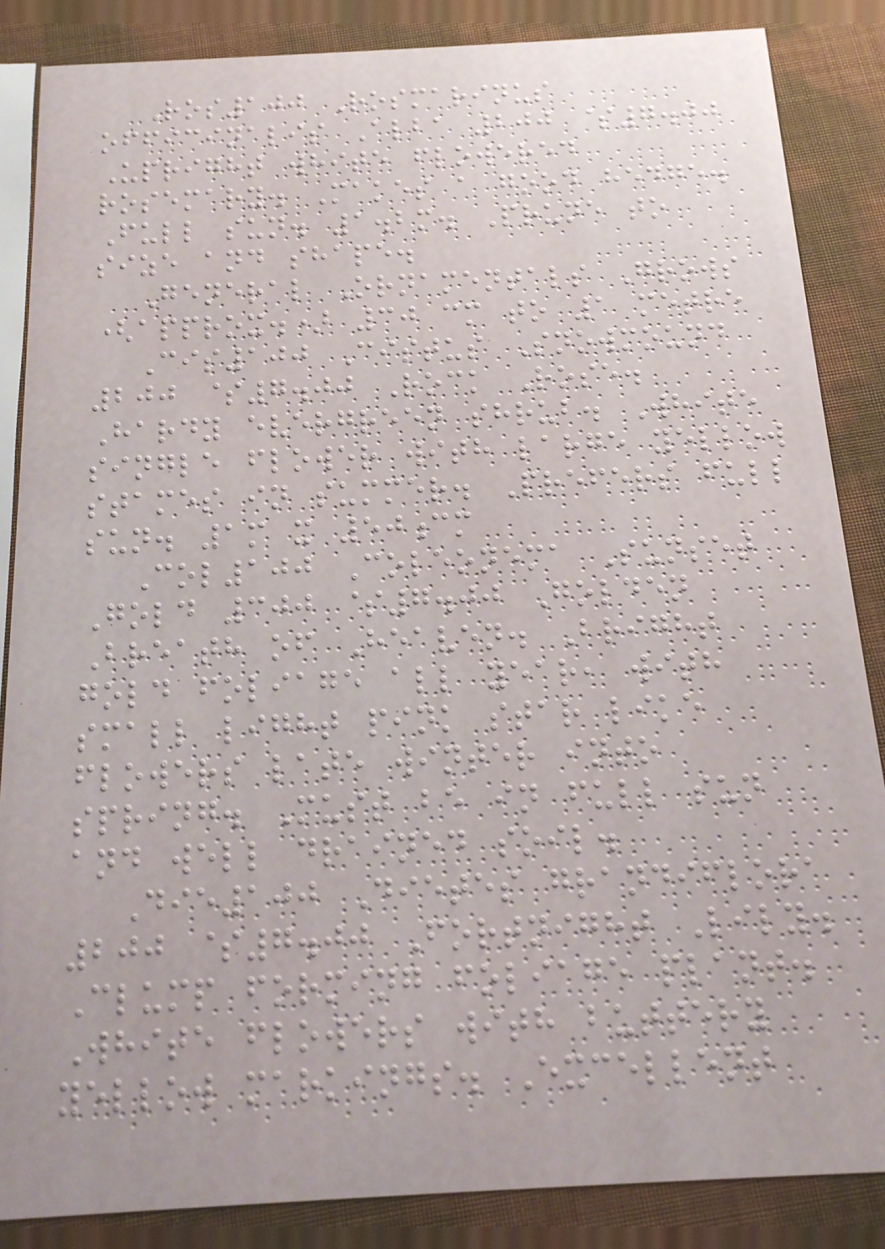Ros100 Rosmarinus
officinalis Alba 200 $7.00
Upright white flowered
rosemary. Makes a good hedge.
Full sun. 1.2m. Prune to
size and shape.
General Ornamentals Grows
(approx.) 30 cm to 1 metre
Cis100 Cistus Snowmound
200 $7.00 Rock Rose.
Hardy evergreen shrub. White
single flower with large yellow
stames in summer. Prefers full
sun. 1m x 50cm
Col100 Coleonema Sunset
Gold 300 $7.00 Golden
Breath of Heaven. Bright
gold foliage all year, with
small light pink star like
flowers late winter into
spring. Must be in full sun
and well drained soil.
Die100 Dietes grandiflora
200 $7.00 Fortnight Lily.
Clump forming foliage plant.
White flowers with buttery
yellow markings. Excellent
